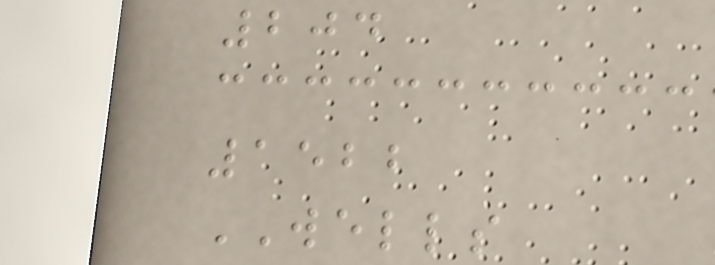204
1522
WELLS
